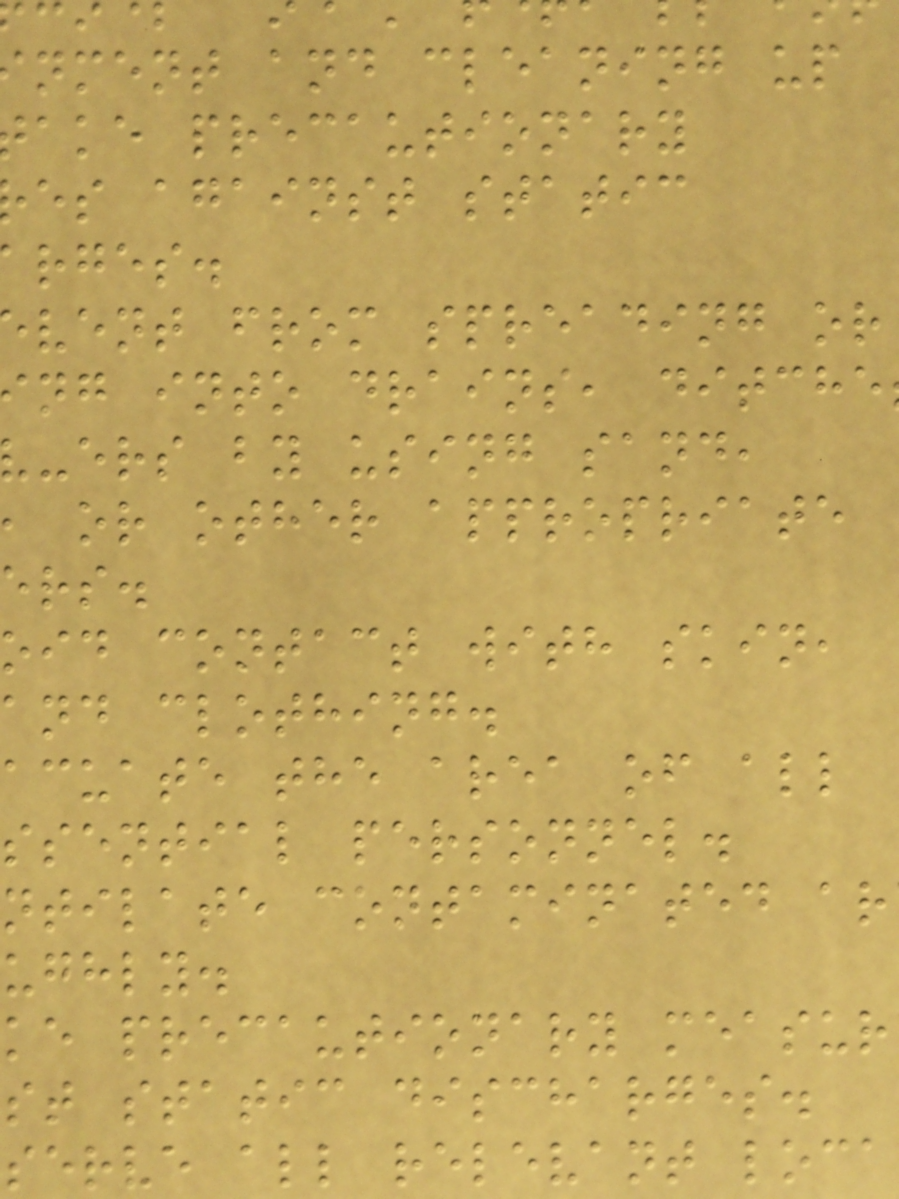nment and cleaning up
ake precautionary
es against static
rges.
vent from spreading or
ng into drains, ditche
-ers by using sand,
, or other appropriate
ers.
oid contact with skin,
and clothing.
acuate the area of all
ssential personnel.
ntilate contaminated ar
ughly.
ke precautionary measur
st static discharges.
serve all relevant loca
